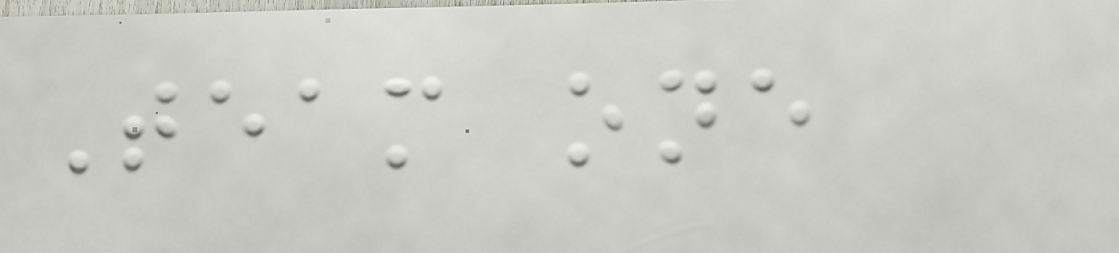Team one
